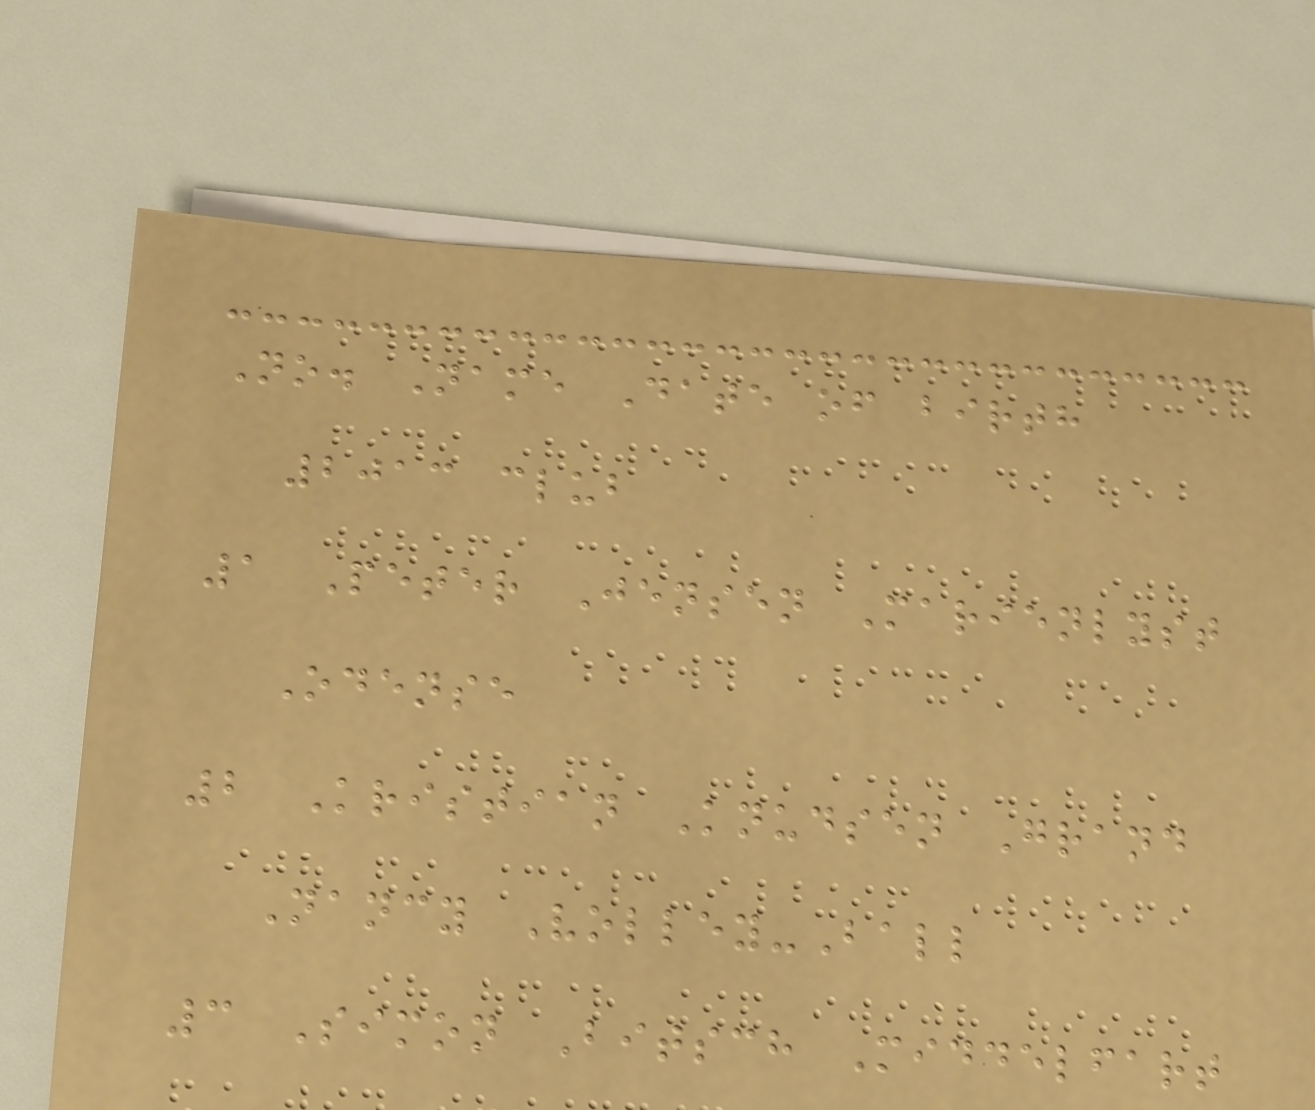No. Name Date of birth
2013 club
1 Peter Jensen Marienlyst
Odense
2 Kristian Knudsen Grand
Nancy Volley-Ball
3 Simon Bitsch Middelfart
